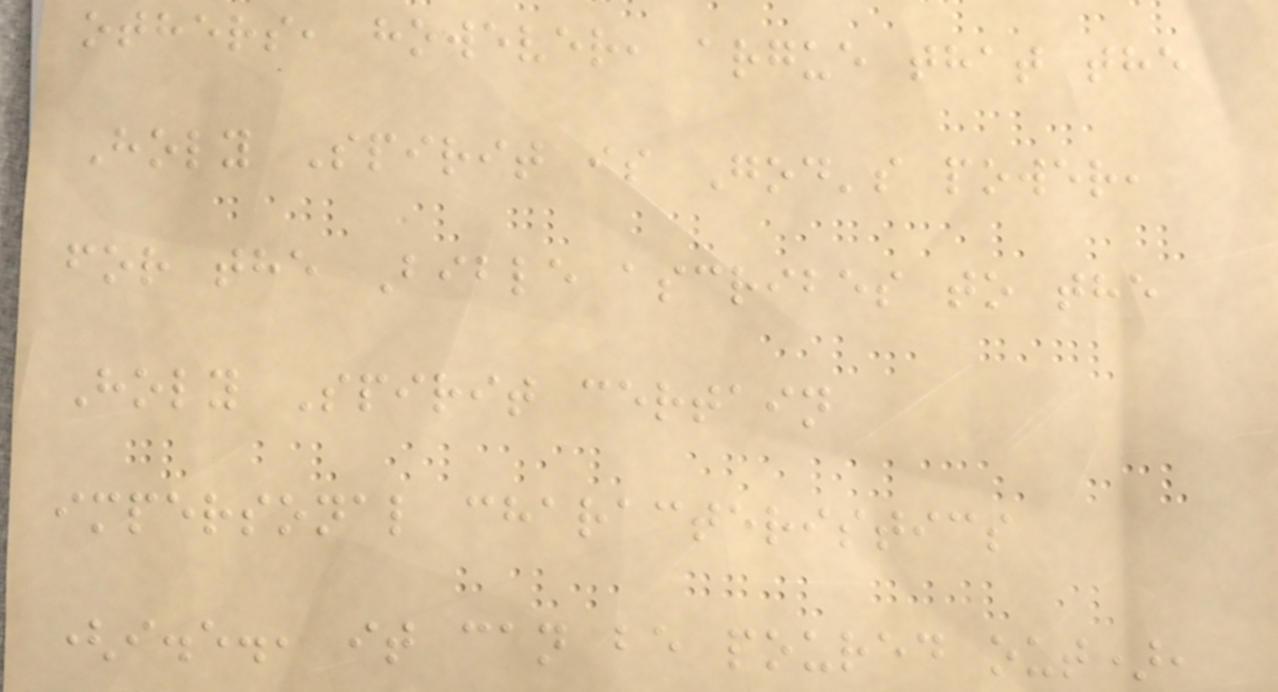others, however, argue that the
Holy Spirit is God's power,
for the Bible ascribes to the
Holy Spirit certain
impersonal characteristics
(i.e., it can be poured out),
